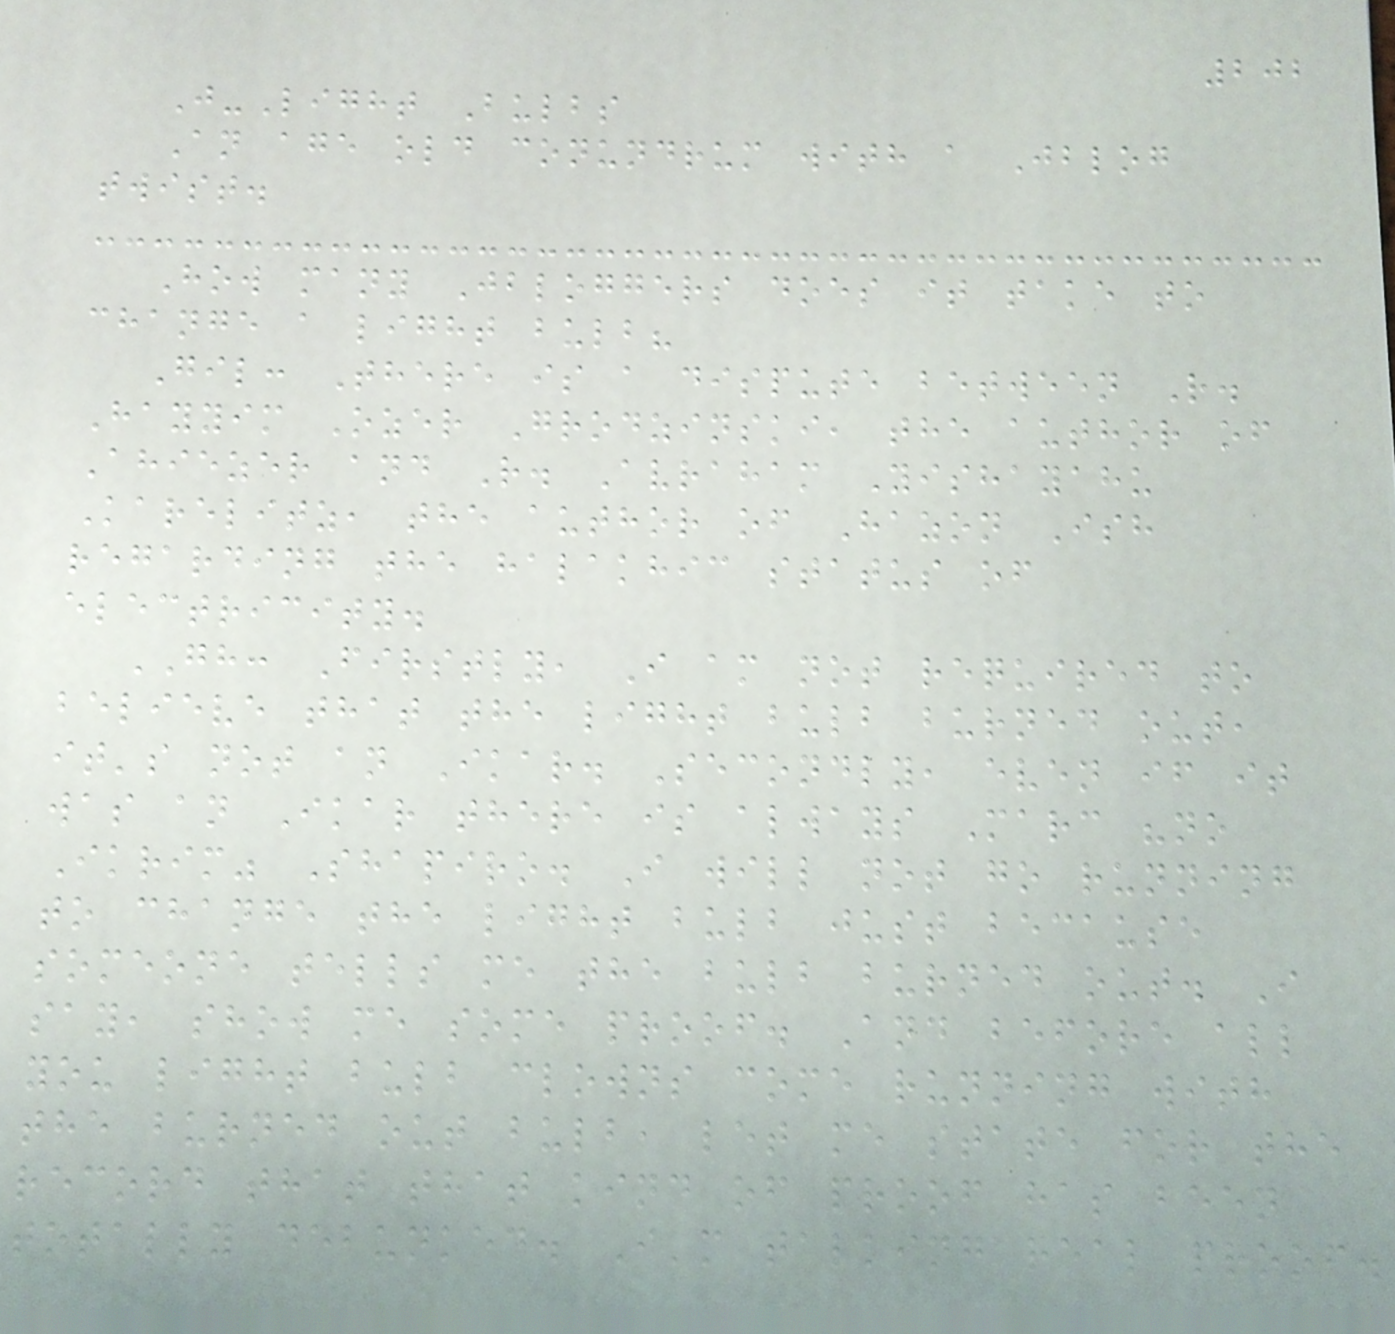202
J-Light Bulbs
An age old conundrum with a Jblog
twist.
How many Jbloggers does it take to
change a light bulb?
Gil: There is a dispute between R.
Hayyim Ozer Grodzinski, the author of
Ahiezer and R. Avraham Yishayahu
Karelitz, the author of Hazon Ish
regarding the halakhic status of
electricity.
GH: Firstly, I am not required to
believe that the light bulb burned out,
it's not an Ikar. Secondly, even if it
was an Ikar there is always Marc "no
Ikrim" Shapiro. I will not go running
to change the light bulb just because
someone tells me the bulb burned out. I
say, show me some proof. And before all
you light bulb clowns come running with
the burned out bulb, let me state for the
record that that kind of proof has been
totally debunked. I'm talking real proof.
